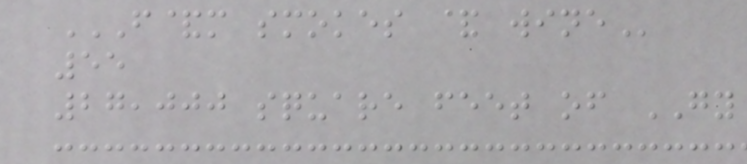F&M SMOKES & WINE
55
27,000 square feet of GY
